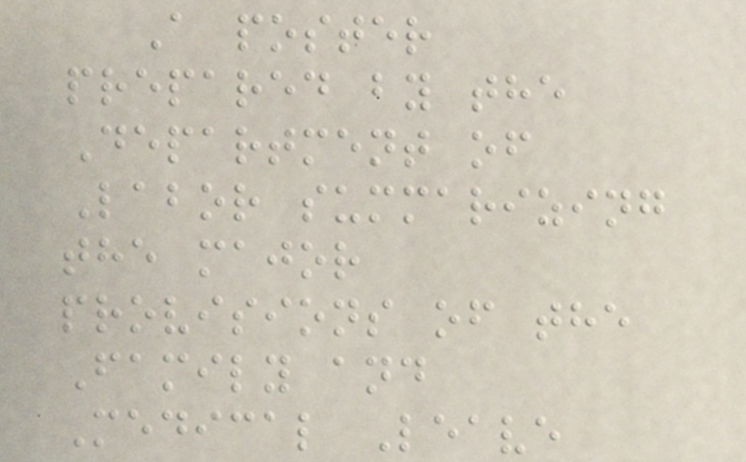A poster
prepared by the
Department of
Labor summarizing
the major
provisions of the
Family and
Medical Leave
